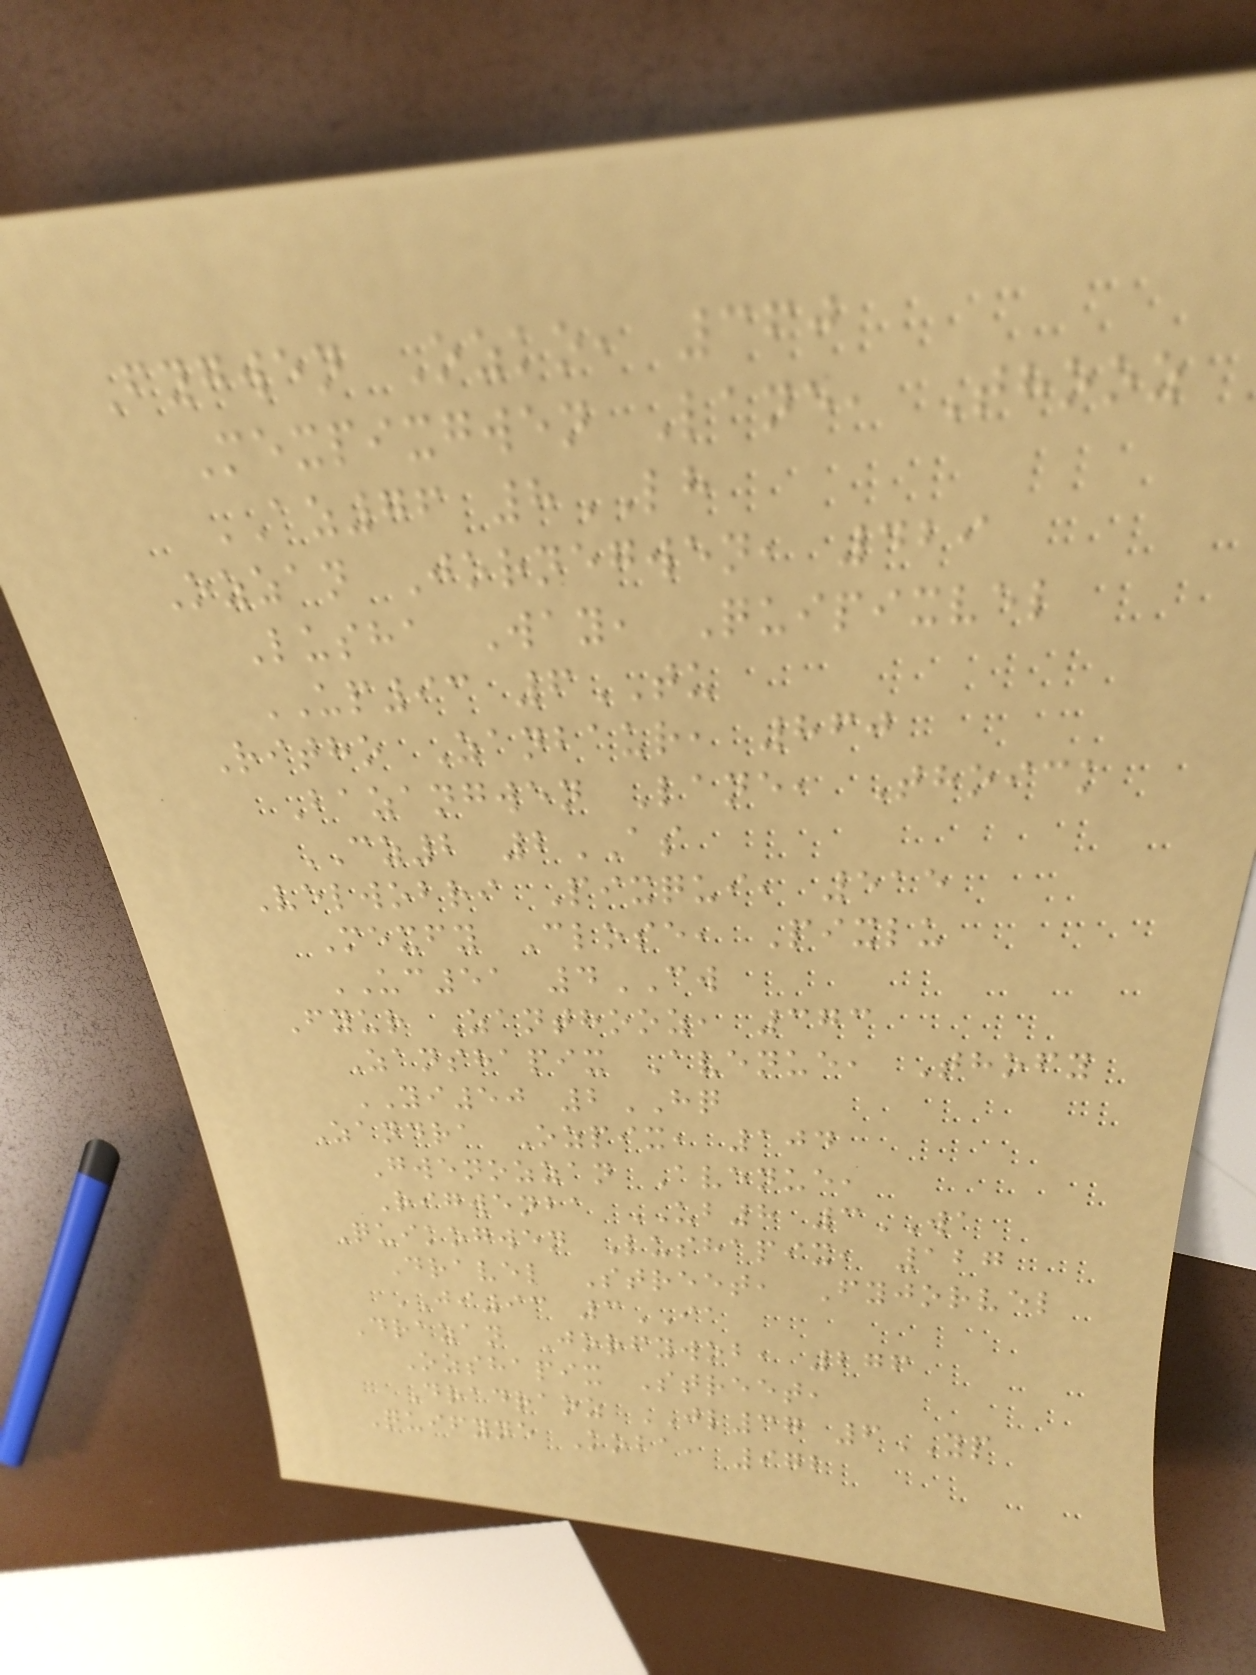Fygwen Ozko, 360
Mexpixgwen Lane, Thooz
AZ76 8LH
Ozzan Jornegwen, 429
Lusha Way, Quipixvel
UP93 6TU
Ritho Zanbaur, 860
Bazangwen Lane, Thoick
CZ2 2AS
Velwobri Pixqui, 515
Mexfy Close, Pixlu
UC51 4CW
Fyur Zanthooz, 373
Zanshapix Avenue, Thofy
YI50 2HQ
Zandra Ozpix, 104
Gwenozzan Avenue,
Rigwenba UB8 3WA
Quikogwen Lushapix, 127
Dravel Street, Fyjorvel
JI93 3IA
Drazan Jorfywob, 276
Ozshapix Street,
Dradraoz JL37 6YP
Quifyne Koba, 972
